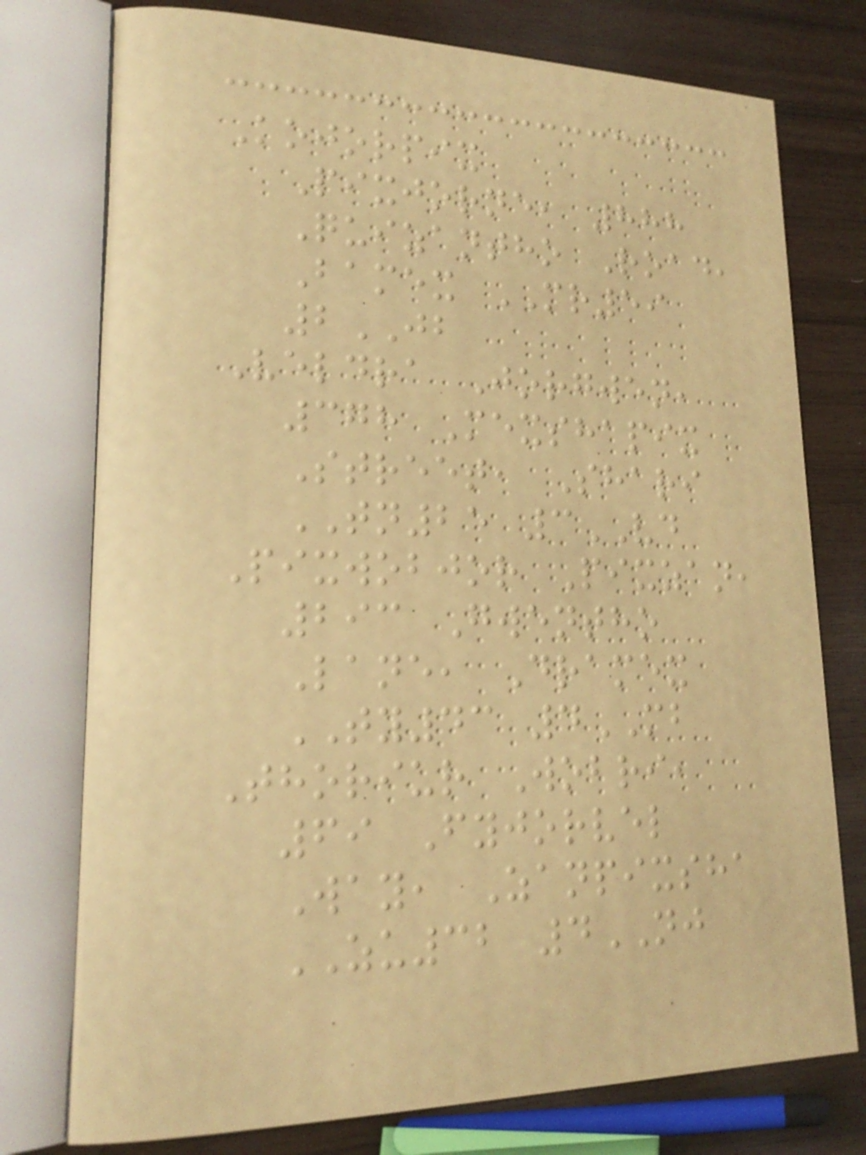Kojorpix
Pixjorne, 888
Quizantho Road,
Bamex MR59
2JB
Veldra Jorgwen,
378 Mexshapix
Street, Shari
TN25 3VD
Pixwobjor Pixzan,
293 Gwentho
Lane, Dramex
TY43 4MB
Thoriur Wobri,
69 Fyjorvel
Way, Zanpixsha
ZU32 4NJ
